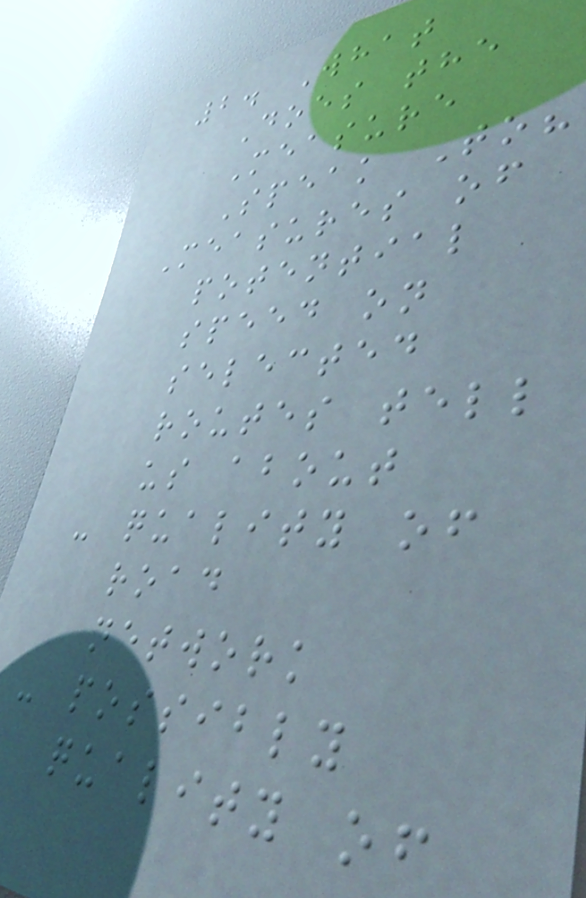2. What
Does the
Measure
Speak To?
Measures of
potential
speed on
selected
routes tell
us about
- quality of
road
network
- possibly
quality of
